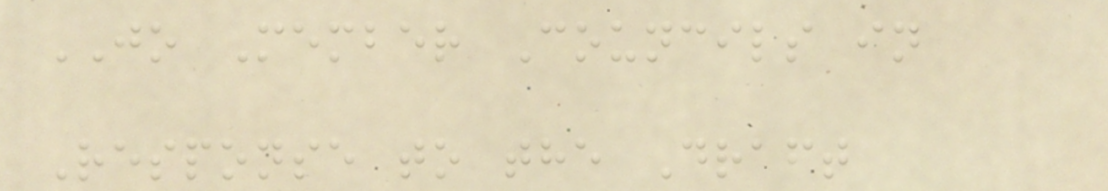JO Member Councils in
Response to the Draft
